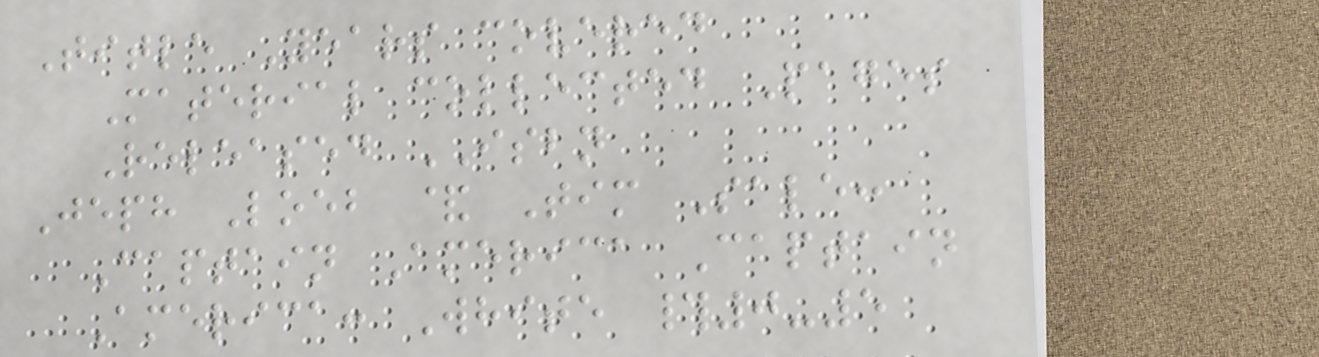Title Years covered
Material collected Pages
Released ISBN
Jeph Loeb & Tim Sale:
Captain America Captain
America: White #0-5
